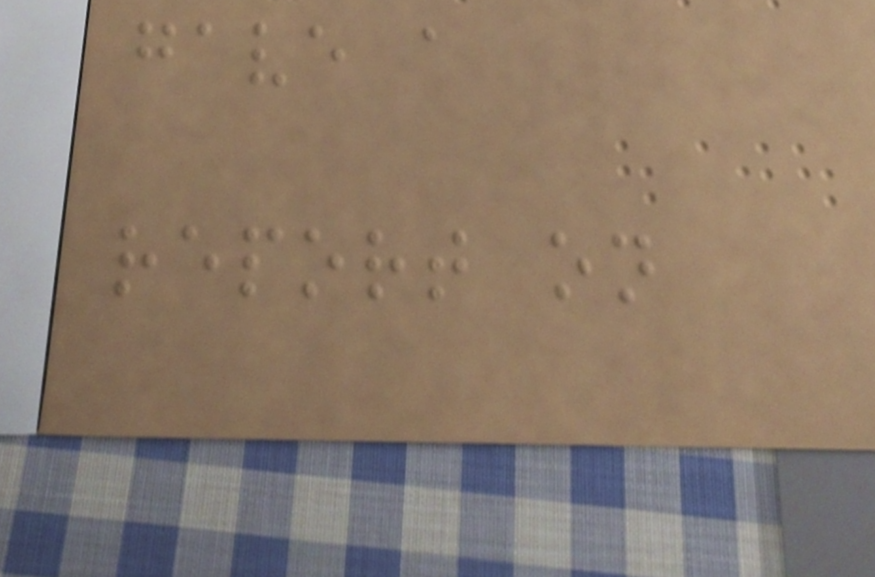gave a
report on
